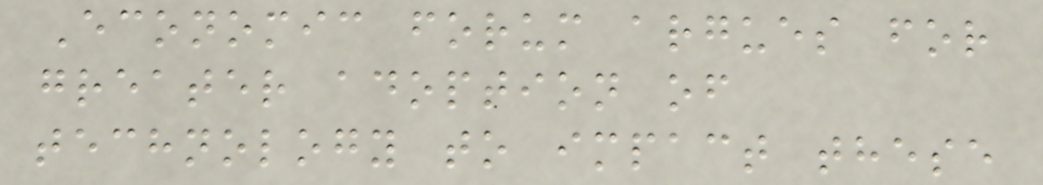Economic forum argues for
greater adoption of
technology to impact these
